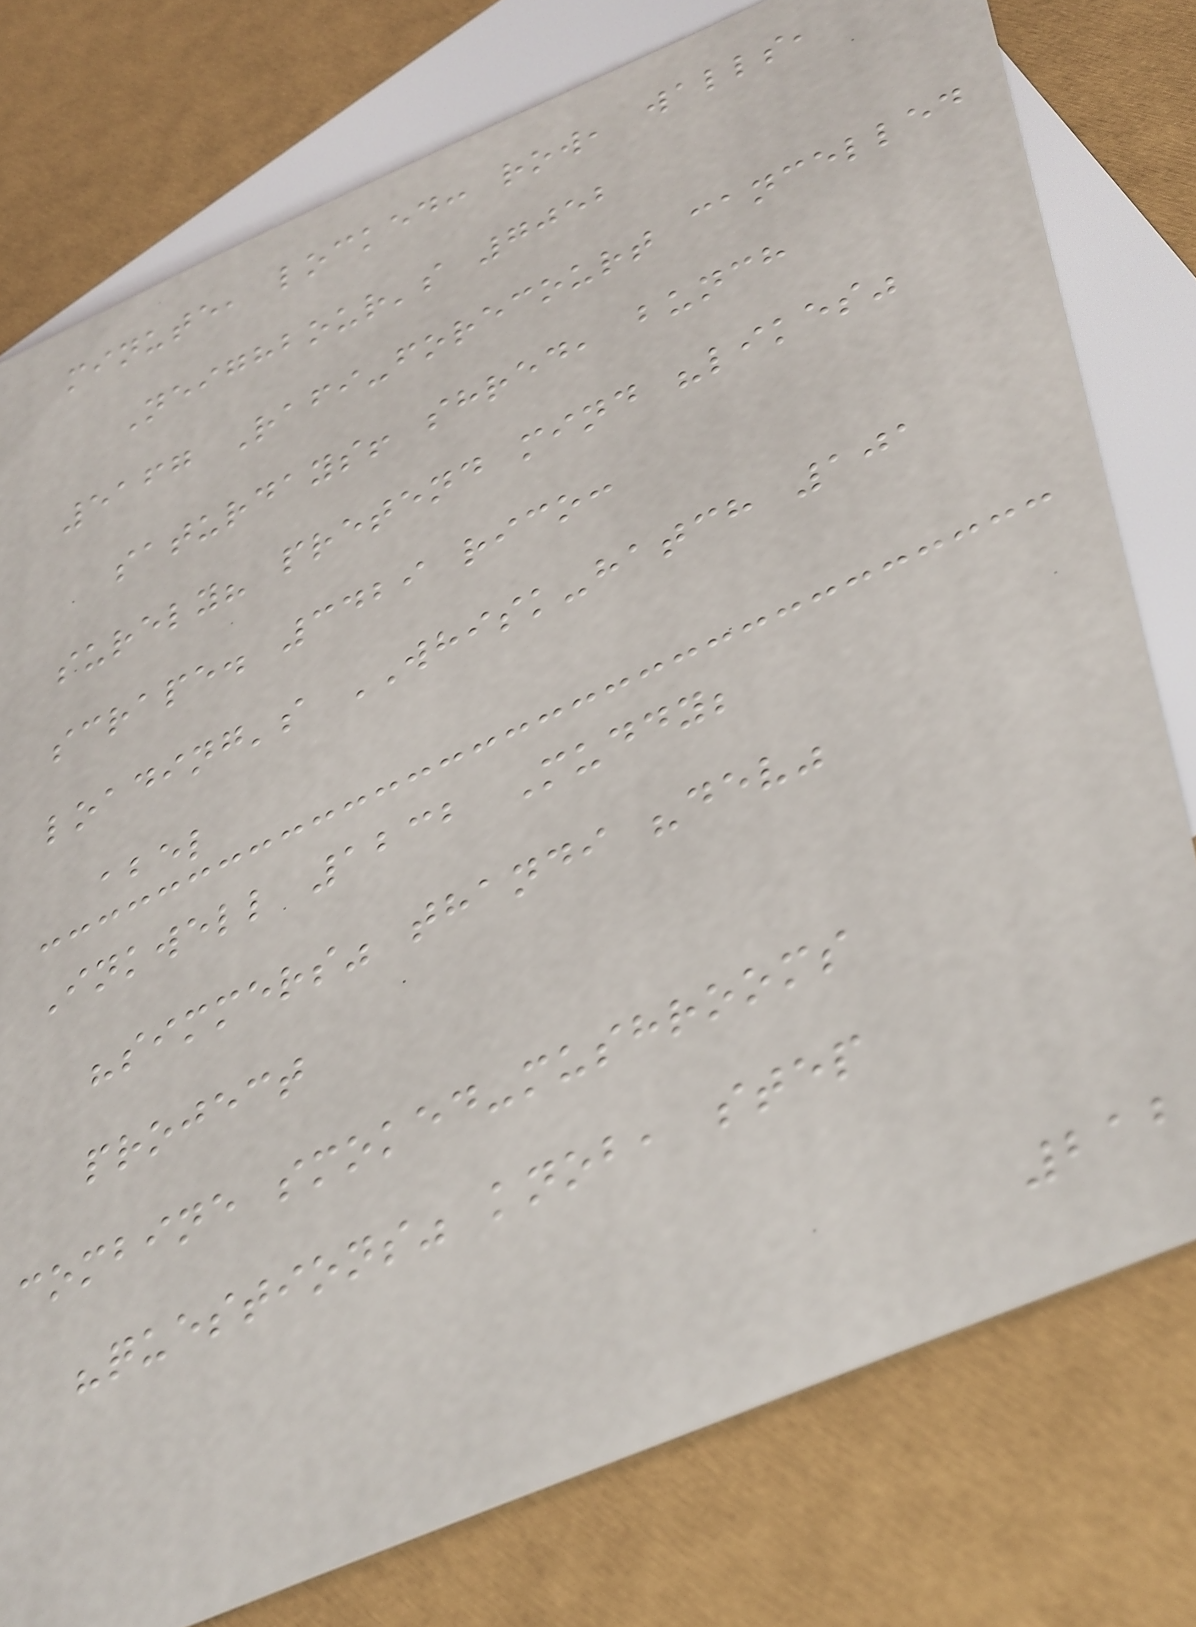minute, locked: row, walls,
Neighbour's 7052
5167 Rafi-forecourt cancelled
saturdays! shred, bunch
surely? pretend mind "likes"
scrape. 3429 rico:
loading's WHISK-hatch 101
abel
Inkwell 1232 Muddy;
"simmers" thandi "dev"
project
combine smoked-mushrooms
"questions" knob, step
212
